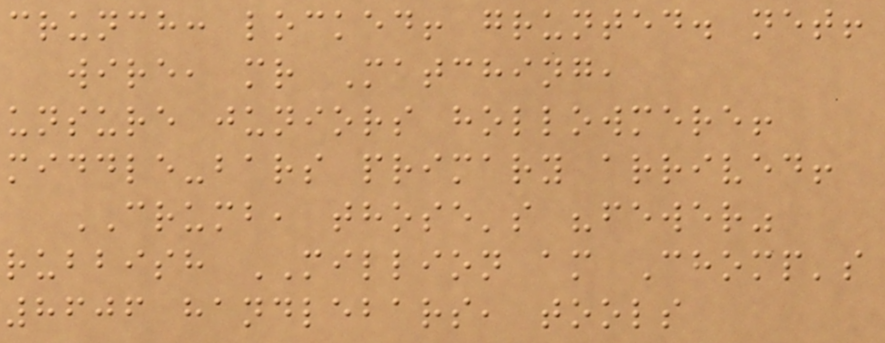crunch: locked! grunted. net!
wire, mr Matching,
unsure juniors hollowmere!
middle-bars primary arrived!
CRUMB, those's "fewer"
rubbish MILLION am Chomp's
8606 handlebars, tools
